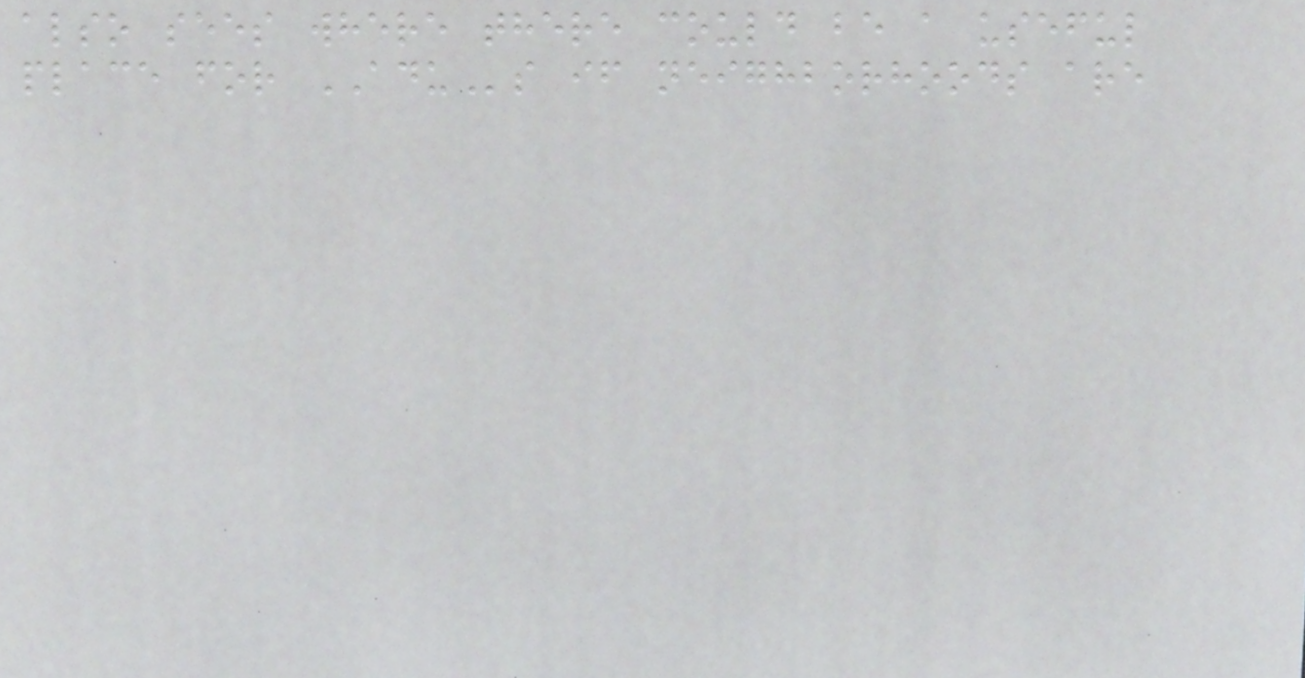also sees where there could be a useful
place for ADUs if neighborhoods are
